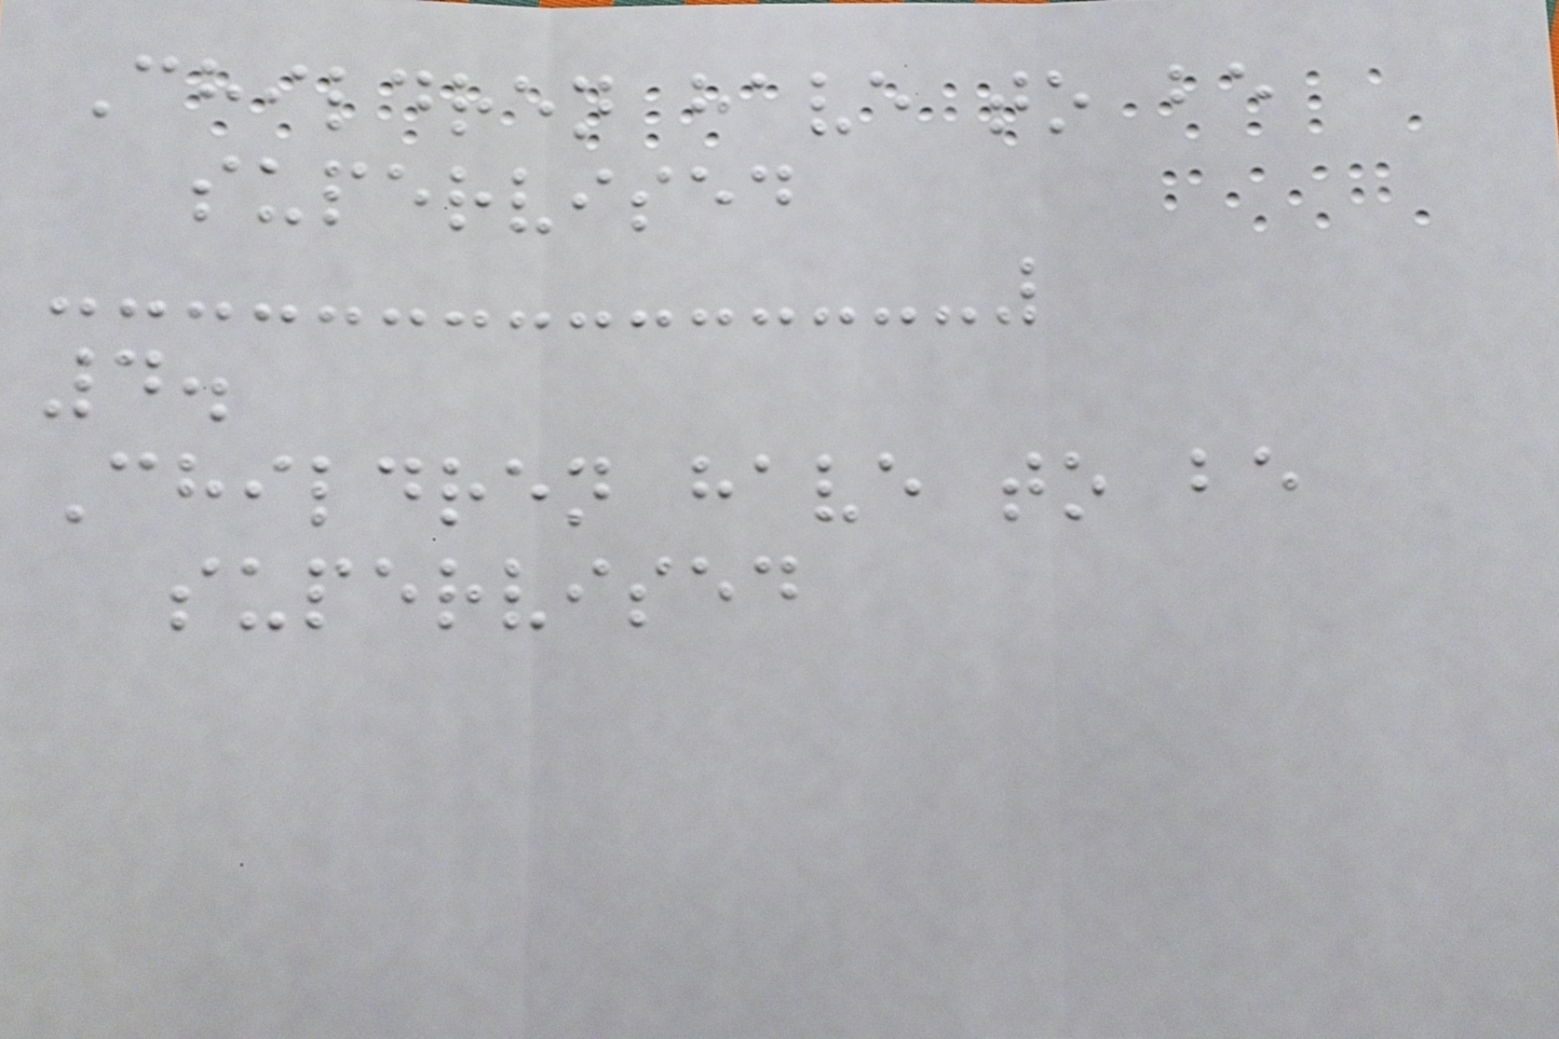Children have to be
supervised
4.
Children have to be
supervised
